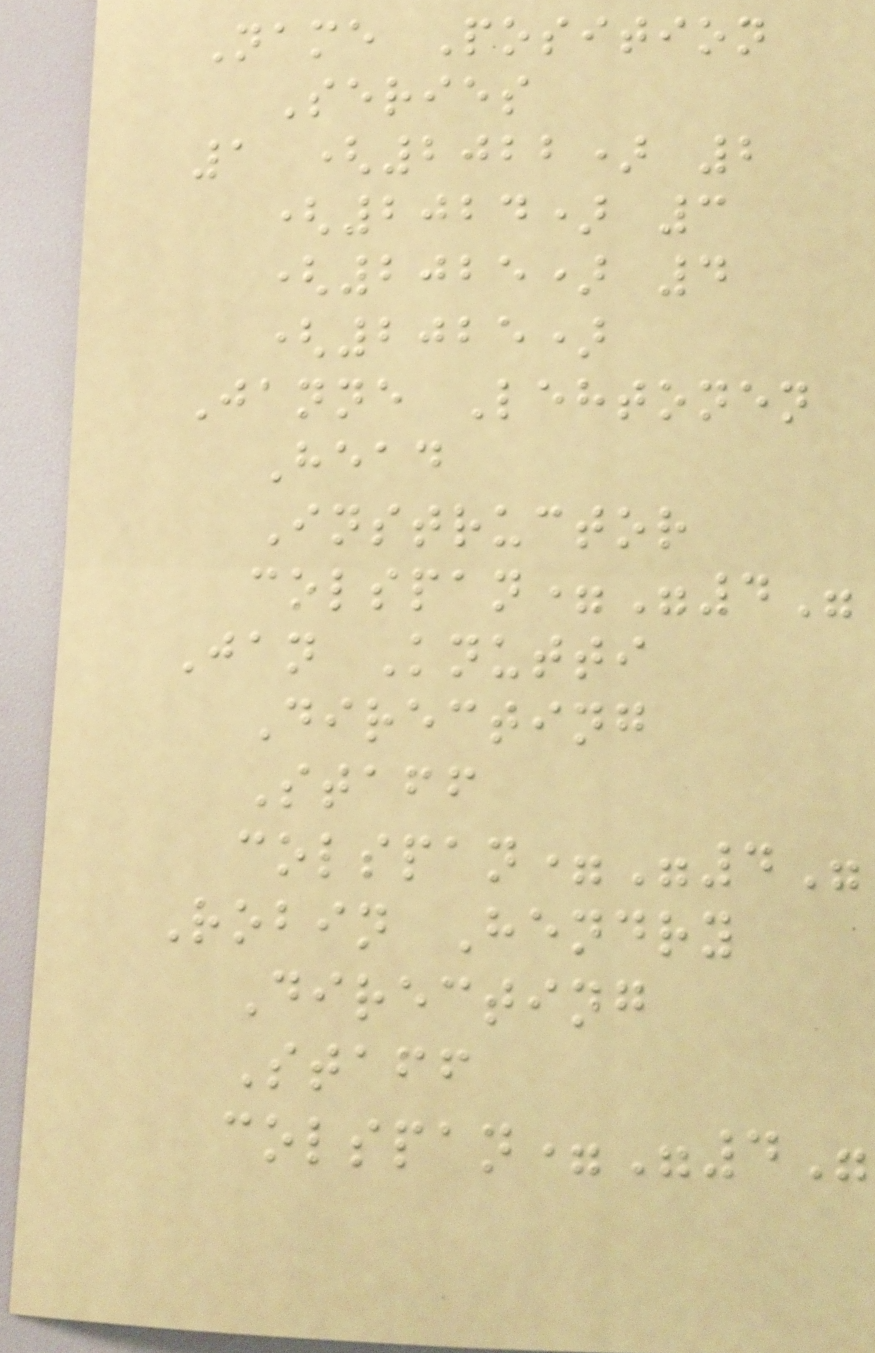Name Position
Series
1 (2022) 2
(2024) 3
(2025) 4
(2025)
Janne Lehtonen
Head
Instructor
colspan="4"
Jan Knutti
Directing
Staff
colspan="4"
Robin Hendry
Directing
Staff
colspan="4"
